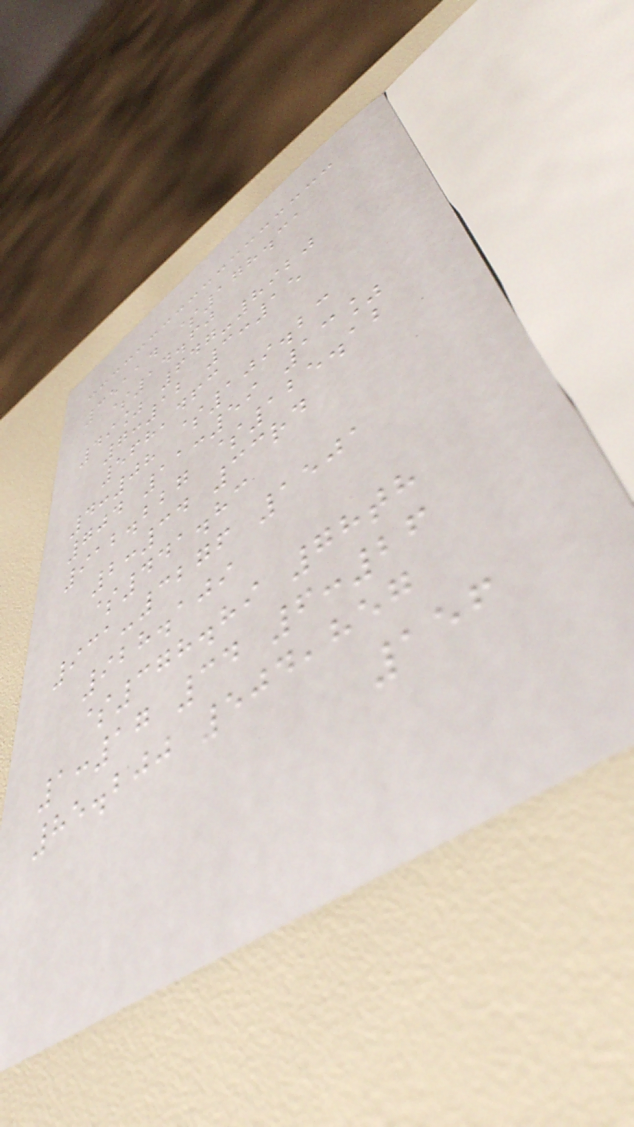35114 $178.31
$14.60
49% 647-8920
7:12 3:15
568,463
4:08 $109.23
704 11:59 13%
912.227 $125.12
2:34 33rd
$441.83
931-3276 1501
928.109
$378.89 78th
1:17 34 6:26
85.200 504,857
156
